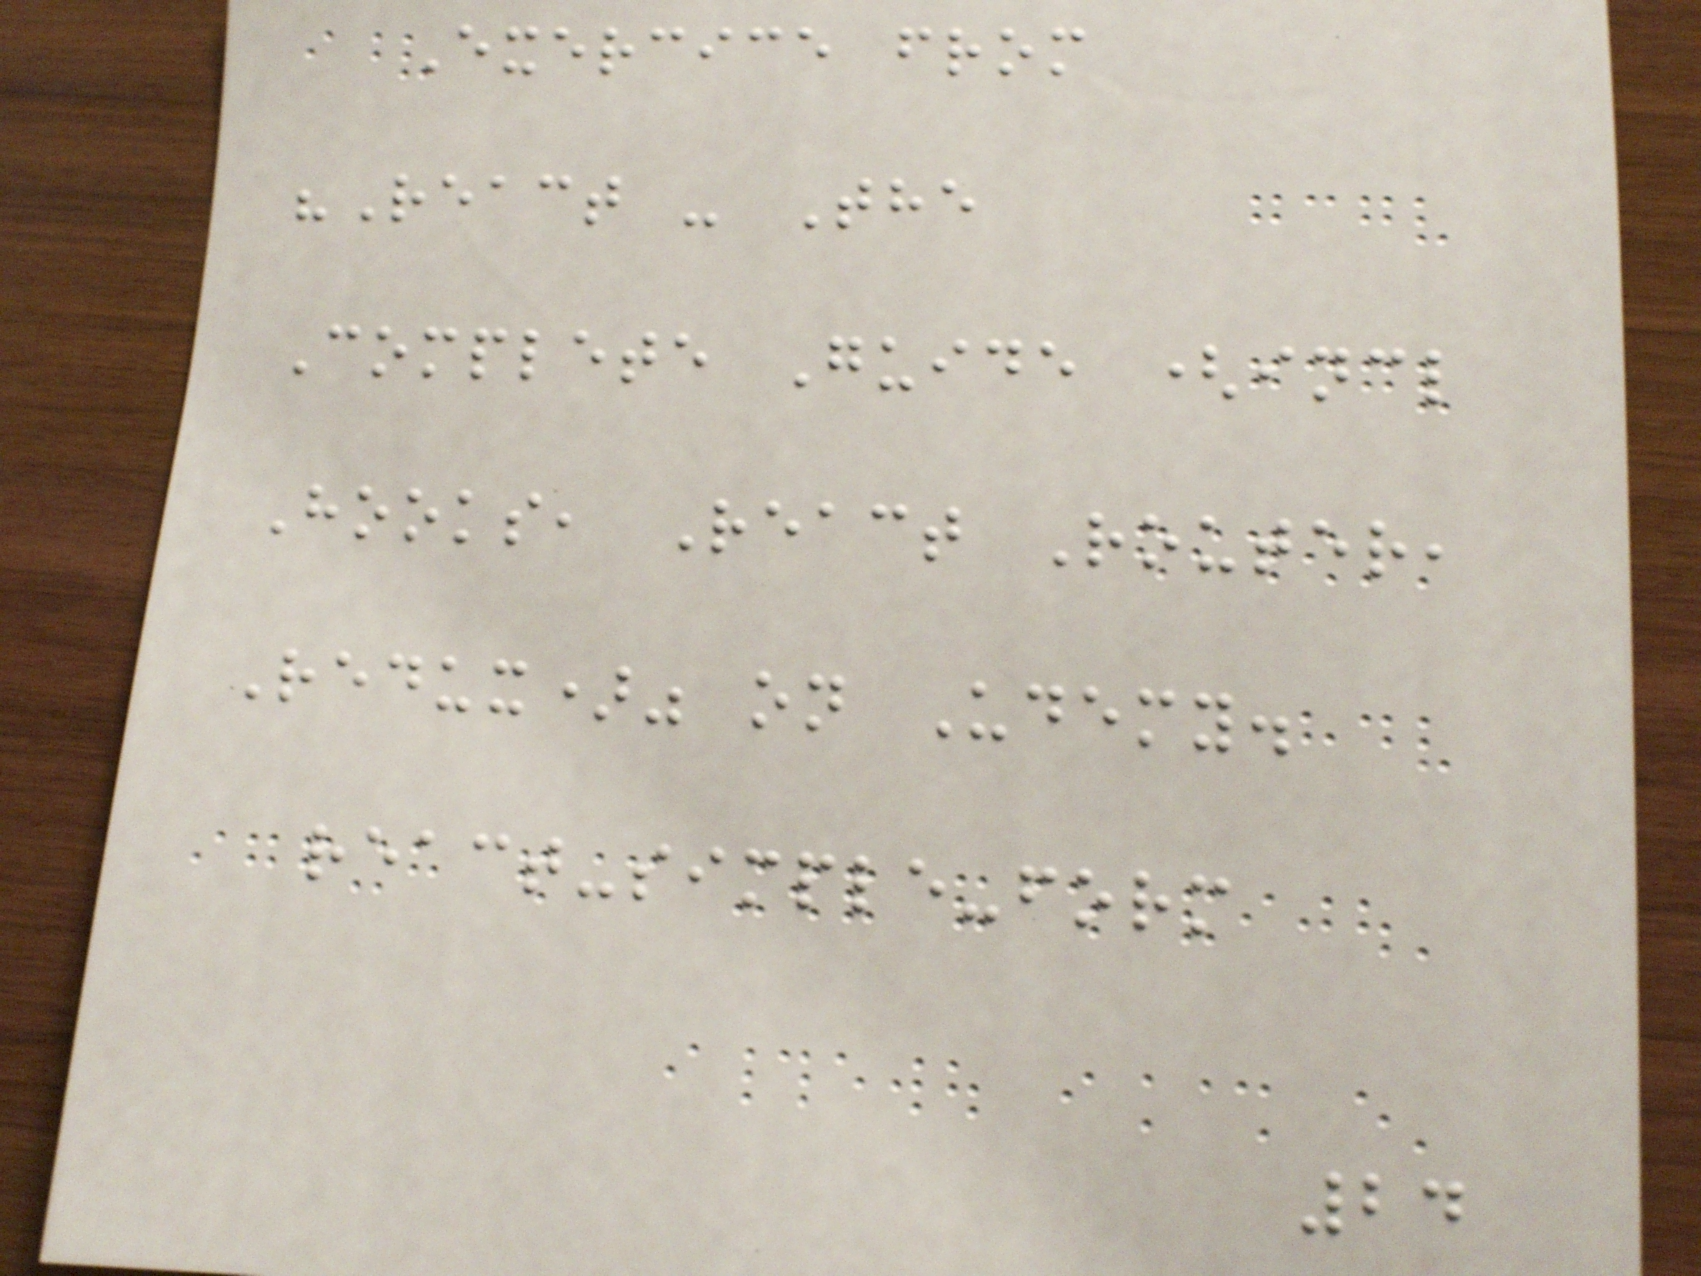Exercice from
"React - The
Complete Guide (incl
Hooks, React Router,
Redux)" on Udemy.
react-simple-form
24
